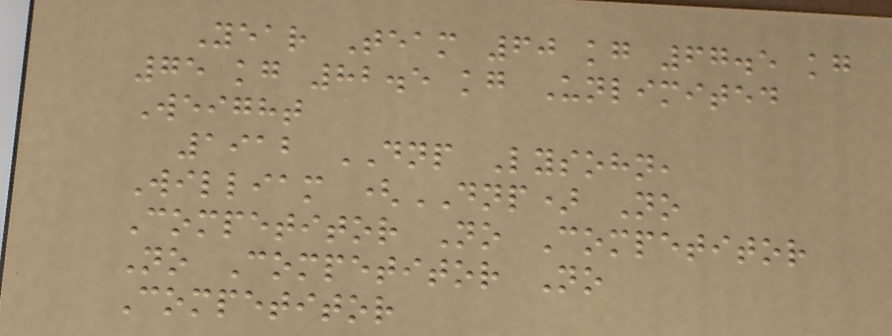Year Team 60 kg 67.5 kg
75 kg 82.5 kg Unlimited
Weight
1912 DNP Lysohn,
William (DNP) No
Competitor No Competitor
No Competitor No
Competitor
